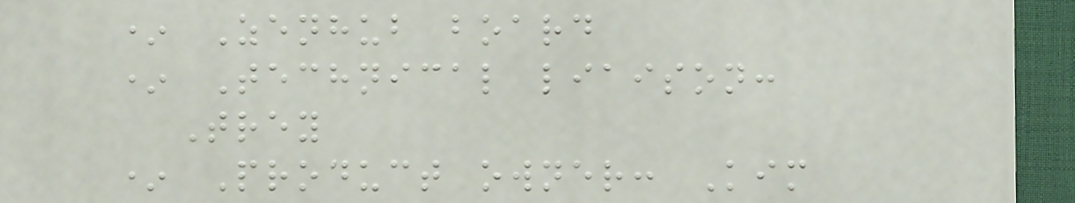* Zenhub board
* Technical liaison:
Trey
* Product owner: Kim
